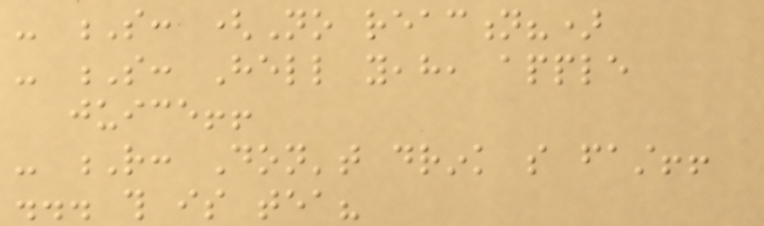- S: (No reaction?)
- S: Hell yeah, apple
juice!!
- R: Don't drink so fast!!
... this is tea?
